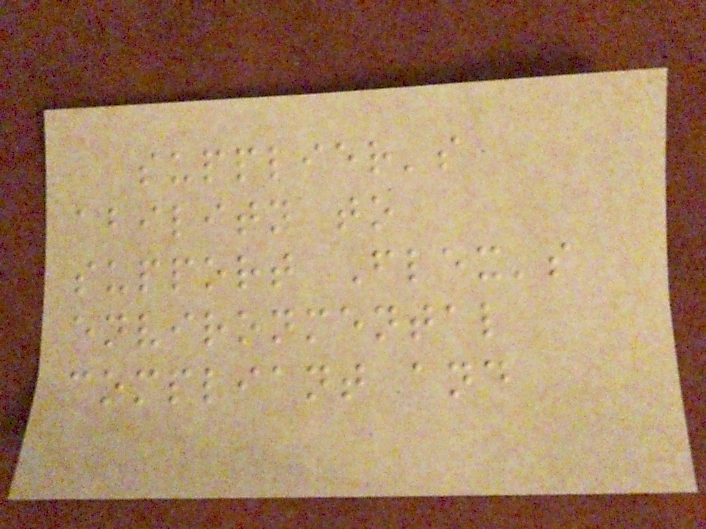supplier's
ability to
support Flex's
environmental
compliant and
